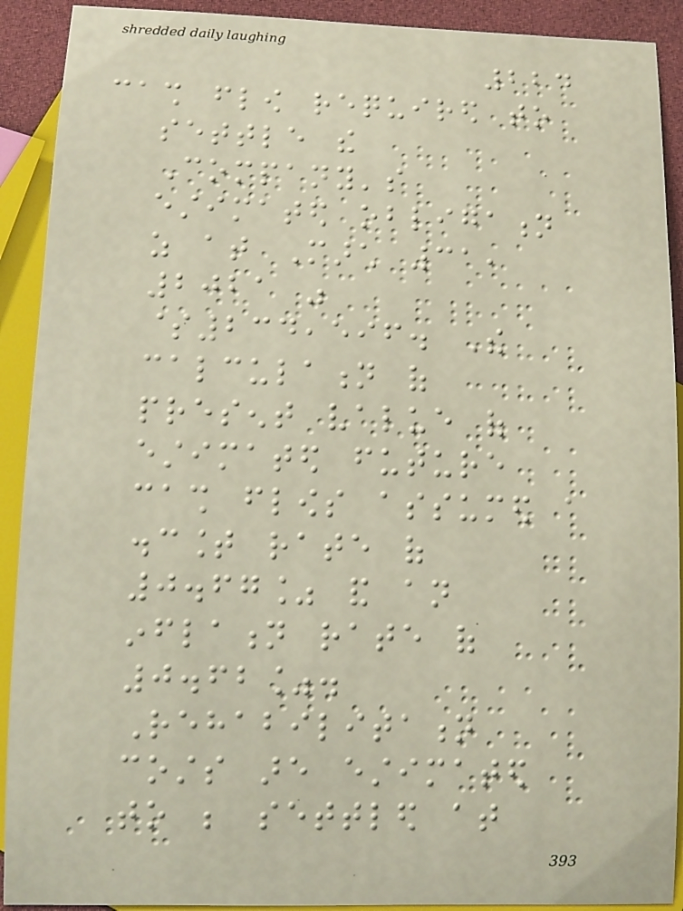224
cash flow required to
settle the
Company's
estimated obligation
as at March 31,
2021 was
$234,596. The
calculation of
present value of
estimated future
cash flows assumed a
discount rate of
0.67% and an
inflation rate of
0.62%.
Rehabilitation
costs are estimated
to be settled at
